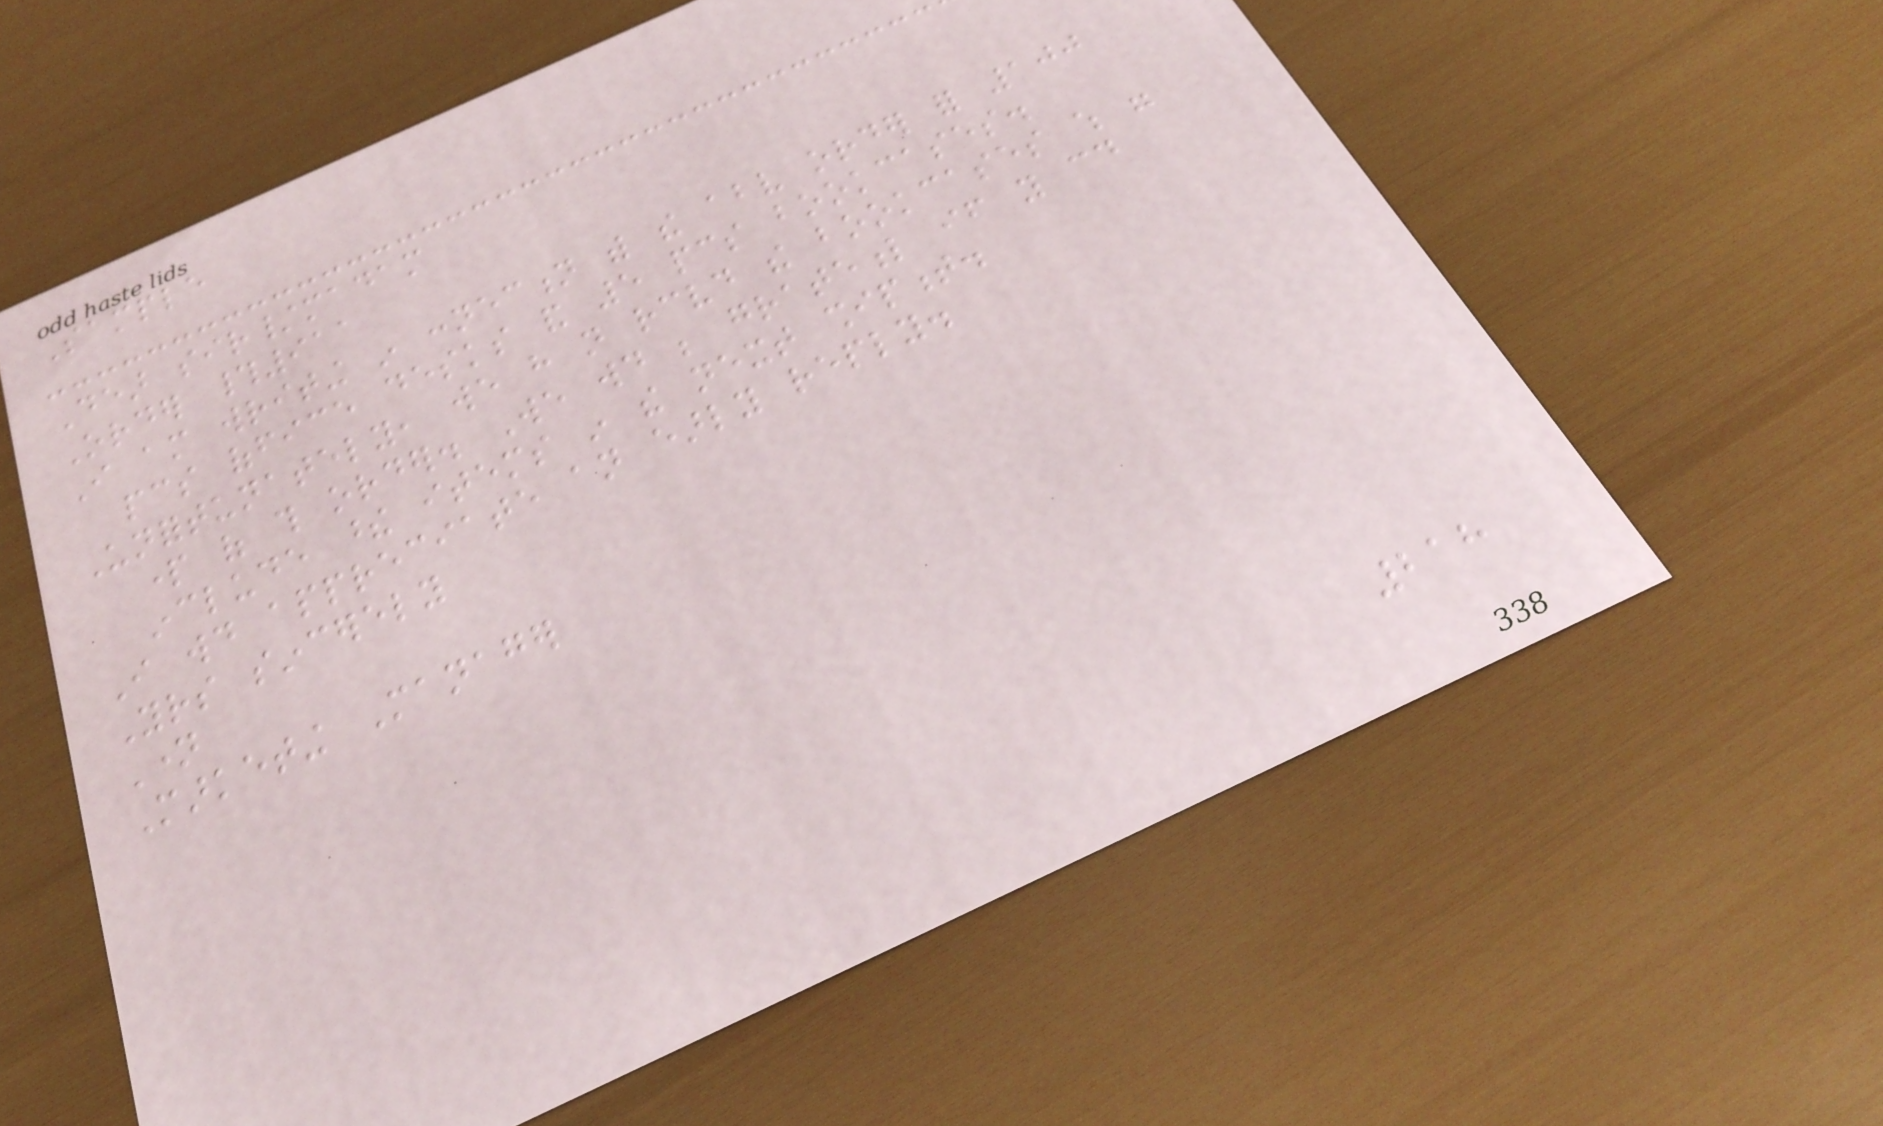Sample
Dear sir/madam
Order #911
I am writing in connection with the above order for 100
pcs office desks and 5 pcs bookcases.
Unfortunately, we have not received the bookcases which were
part of this order. We would be grateful if you could
include these items in the next shipment.
I would appreciate an early reply.
Yours sincerely
Name
Marketing Manager
218
